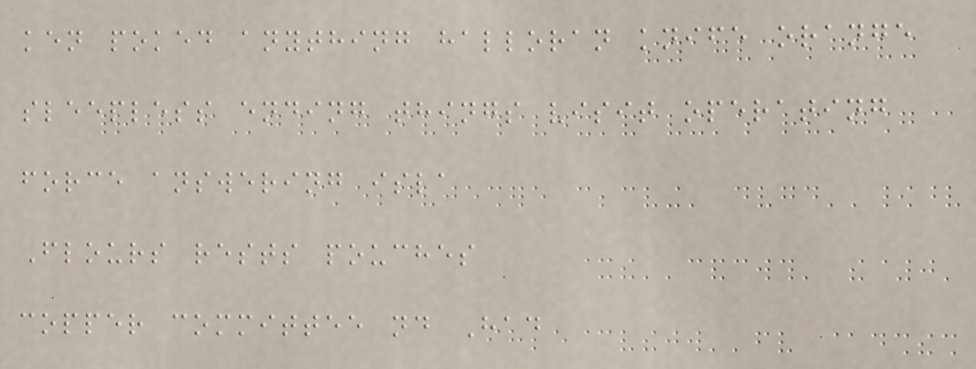ken poked anything halloran knife orange
sleepless ending things visit operating
force answering isla
Flours rests pouches
copper committee nd Had
